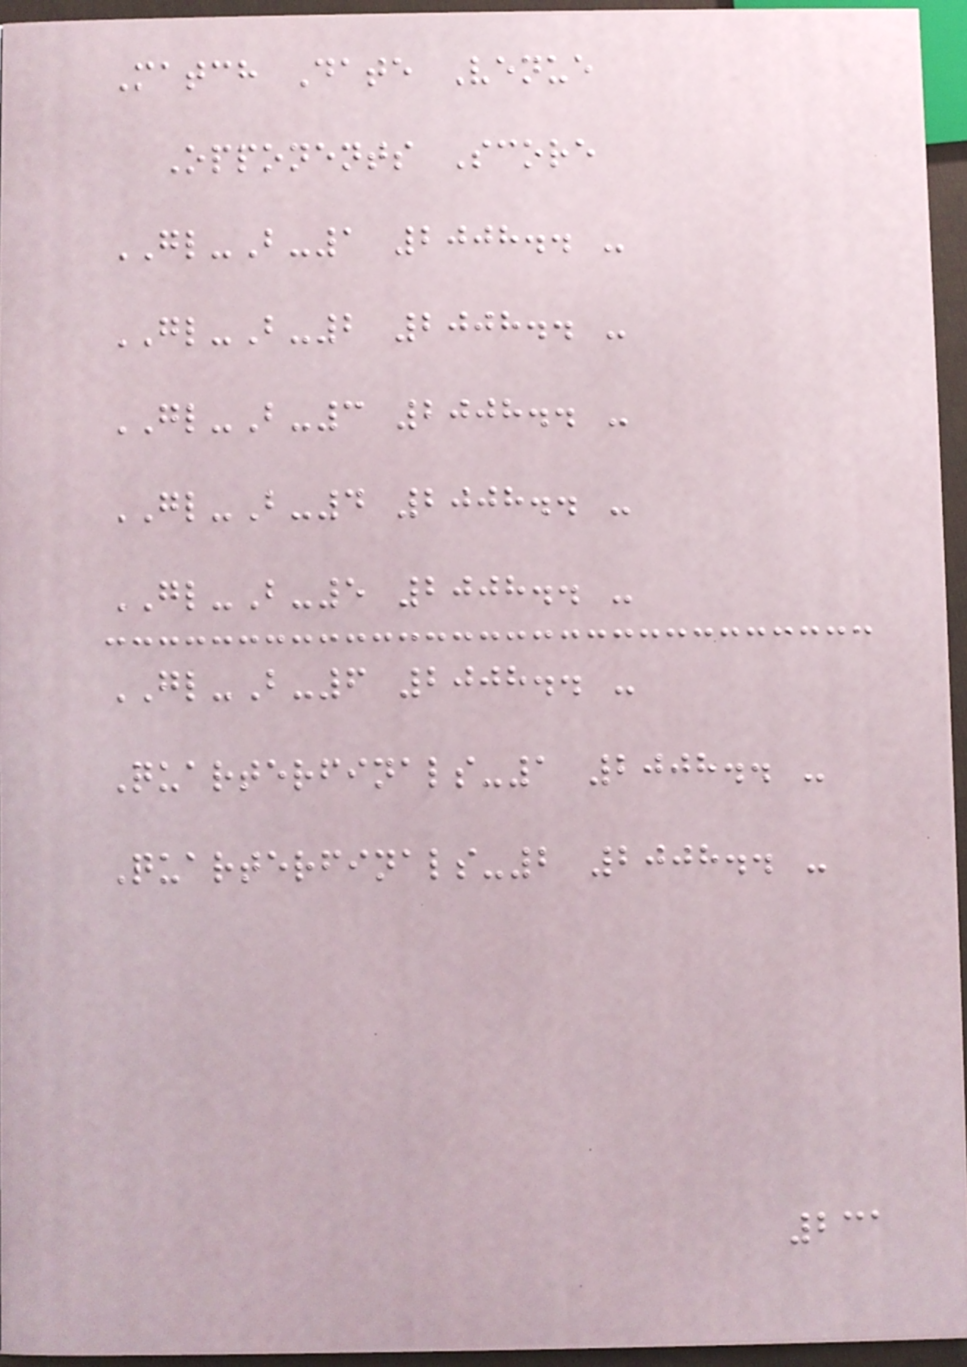Match Date Venue
Opponents Score
GL-B-1 2008.. -
GL-B-2 2008.. -
GL-B-3 2008.. -
GL-B-4 2008.. -
GL-B-5 2008.. -
GL-B-6 2008.. -
Quarterfinals-1 2008.. -
Quarterfinals-2 2008.. -
231
